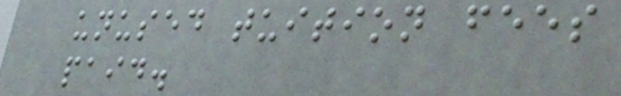unused tuition fees
paid.
